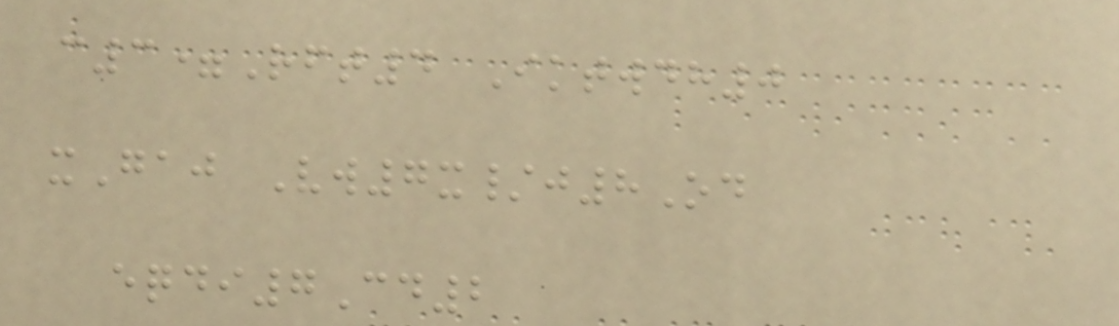c3=Rft4 Iktwdh0
xGaj Vw7x/j8Od
eqdi7Cd2
